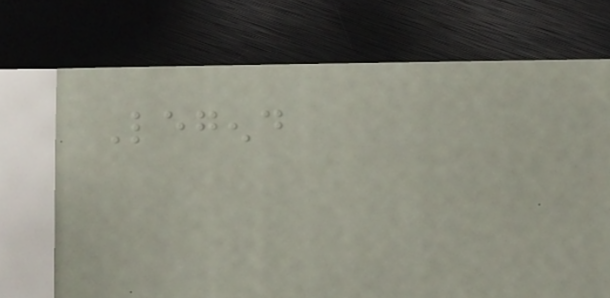Legend
